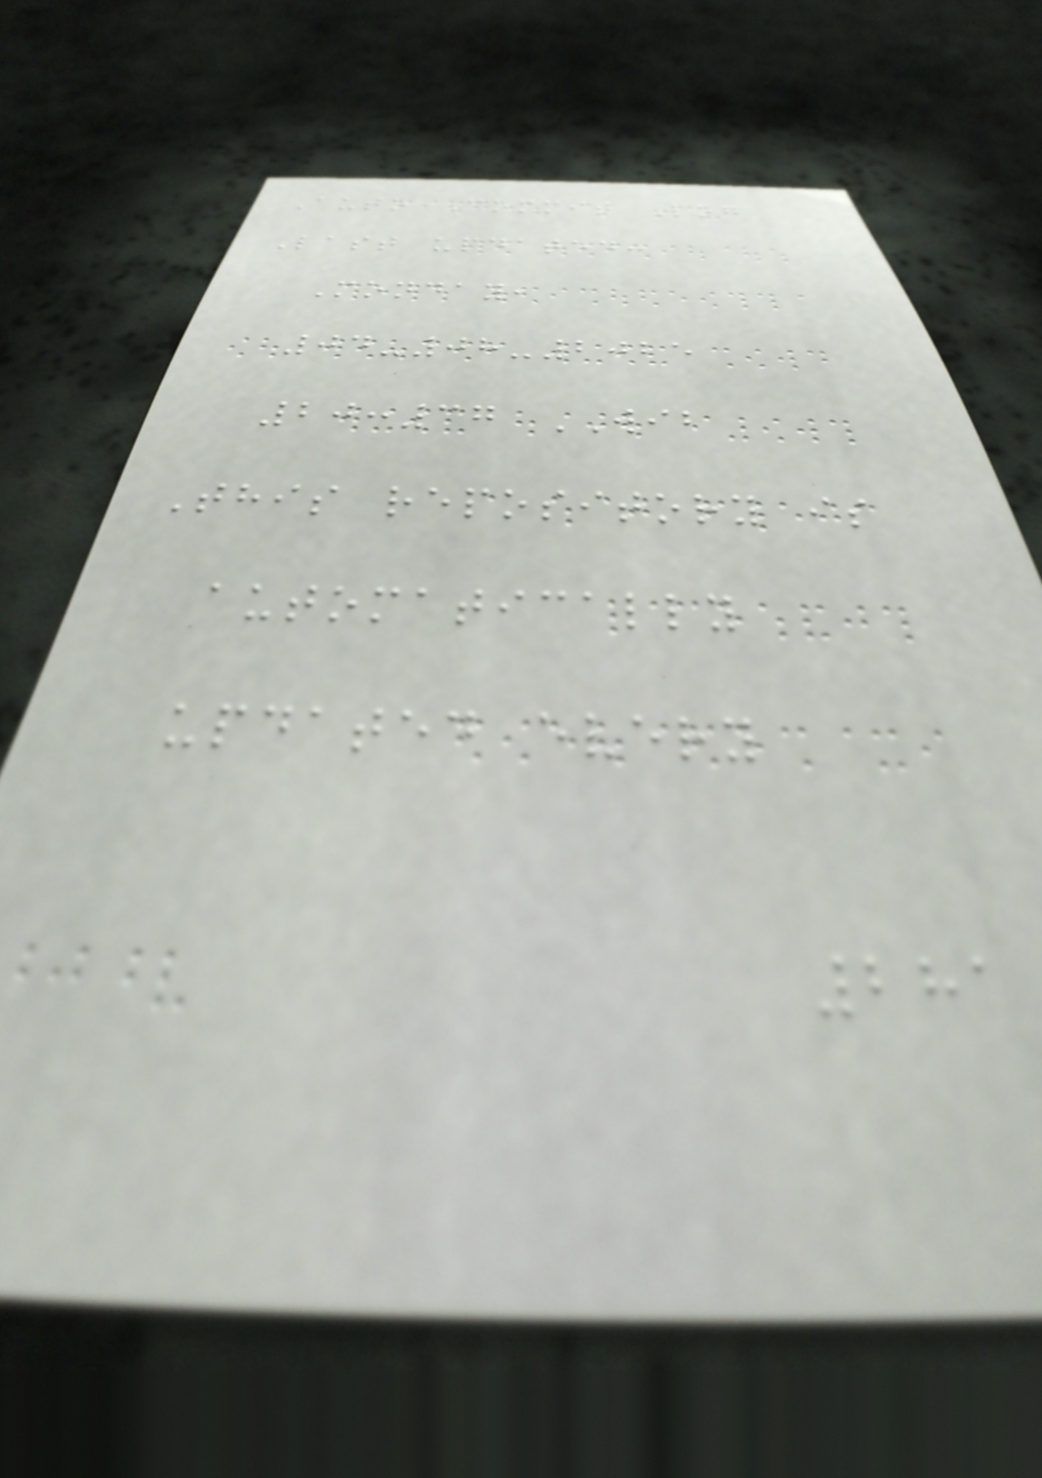Auto Commit Log
Last updated:
Monday,
04-08-2025
20:37 WIB
This repository is
automatically
updated every
281
